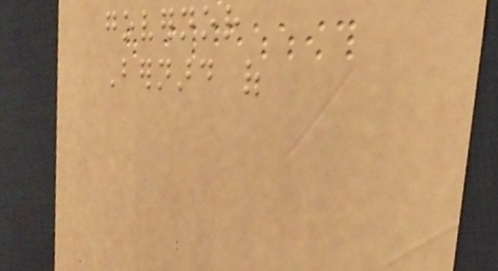governor
Bernard of
